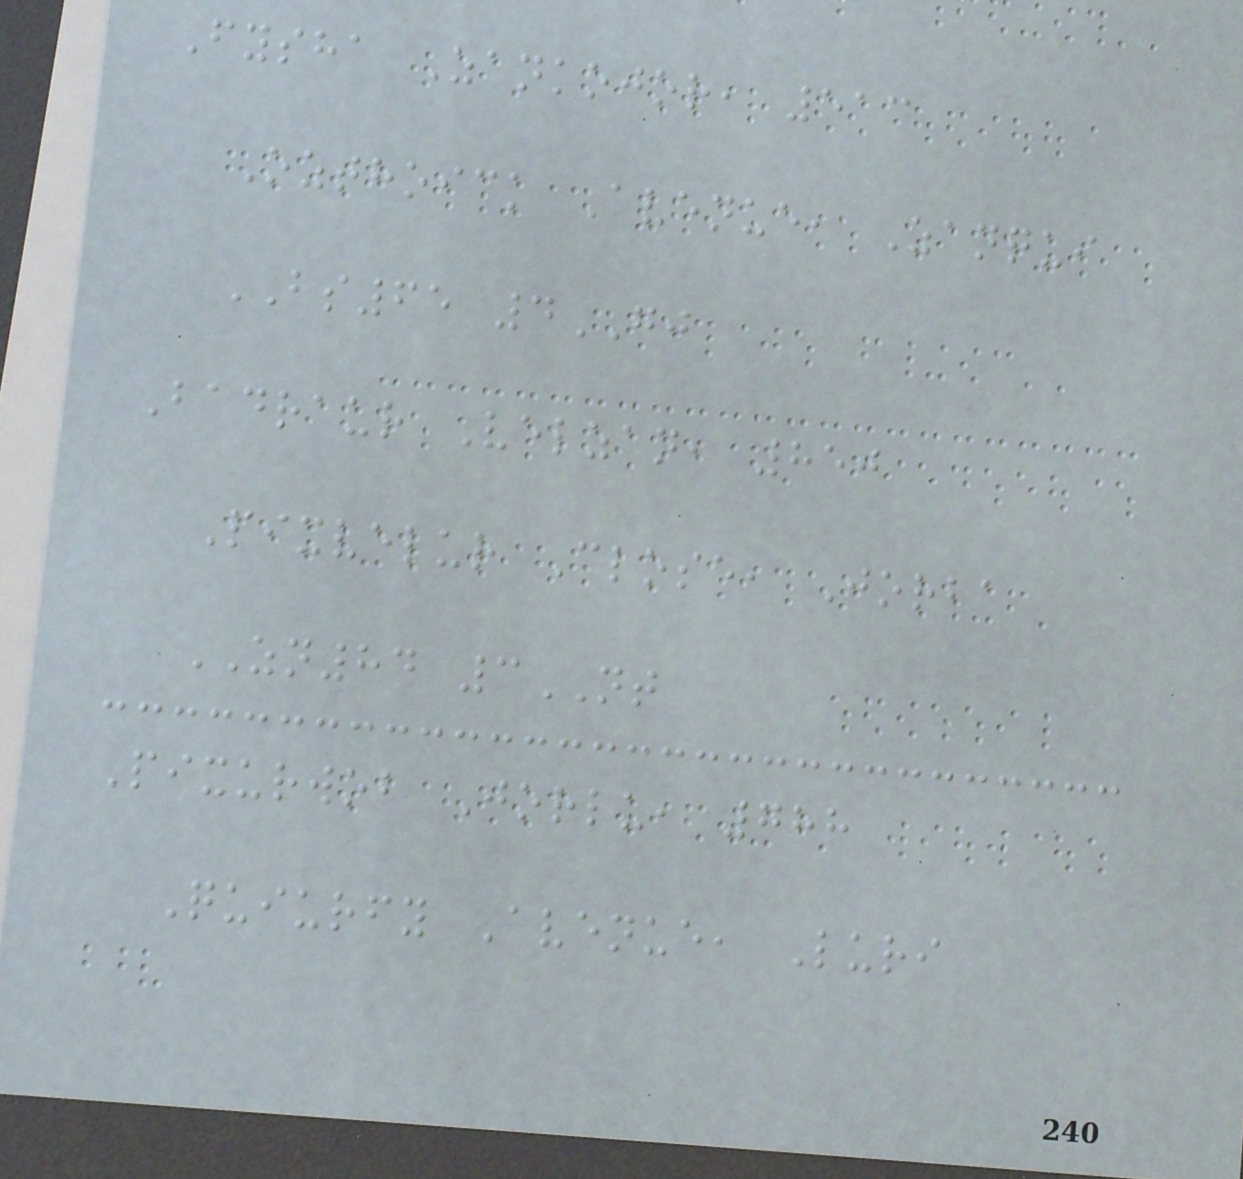Fysha Zankojor, 513
Ozthoick Avenue, Zanqui
BS65 4GJ
Badraur Velzan, 850
Pixvelur Close, Jorba
ZN84 3NT
Pixurwob Jorlu, 788
Quiurfy Avenue, Luri
